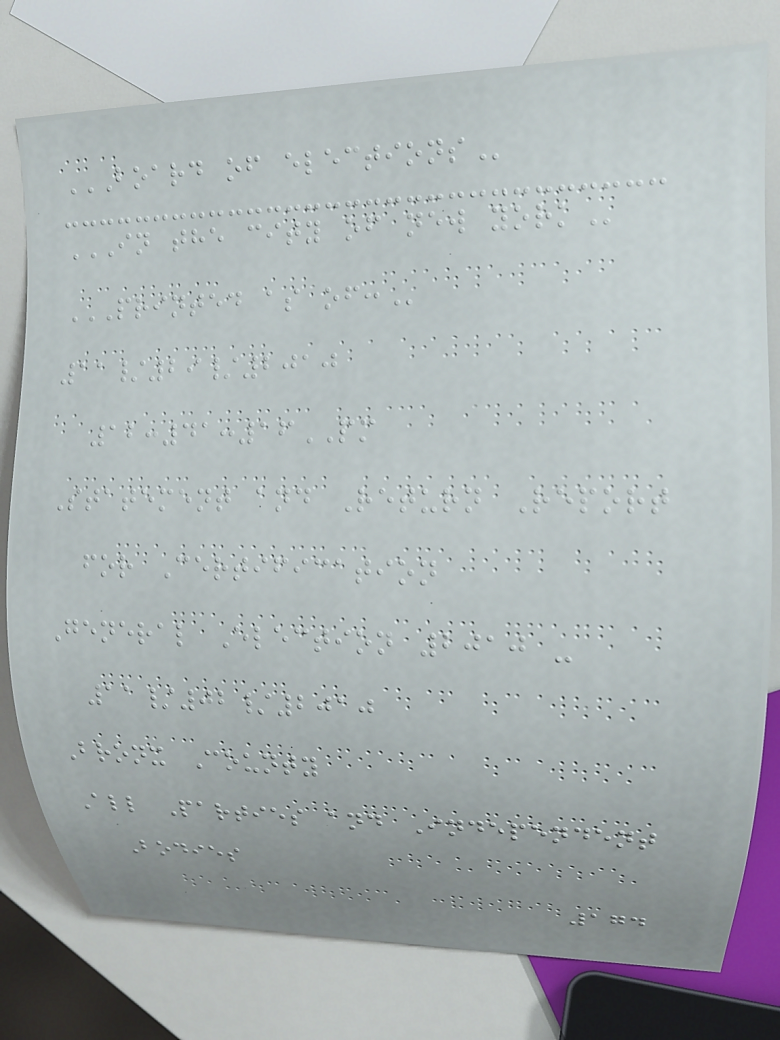BOARD OF ELECTIONS
IN THE CITY OF NEW YORK
PRINTED AS OF:
11/29/2010
12:41:16PM
Statement and Return Report
for Certification
General Election 2010 -
11/02/2010
Bronx County
All Parties and Independent
Bodies
174
